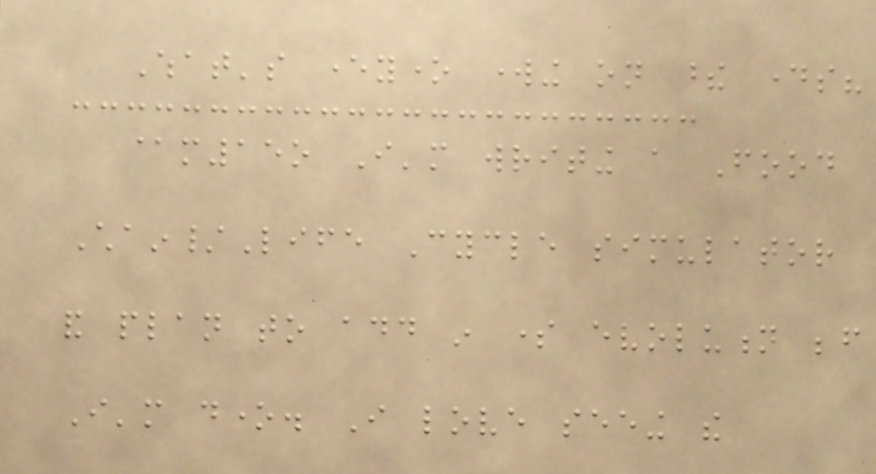What's everyone working on these days?
@m15o I'm writing a Food
Chain/Life Cycle simulator
and plan to add in some evolution before
I'm done. I love seeing the
